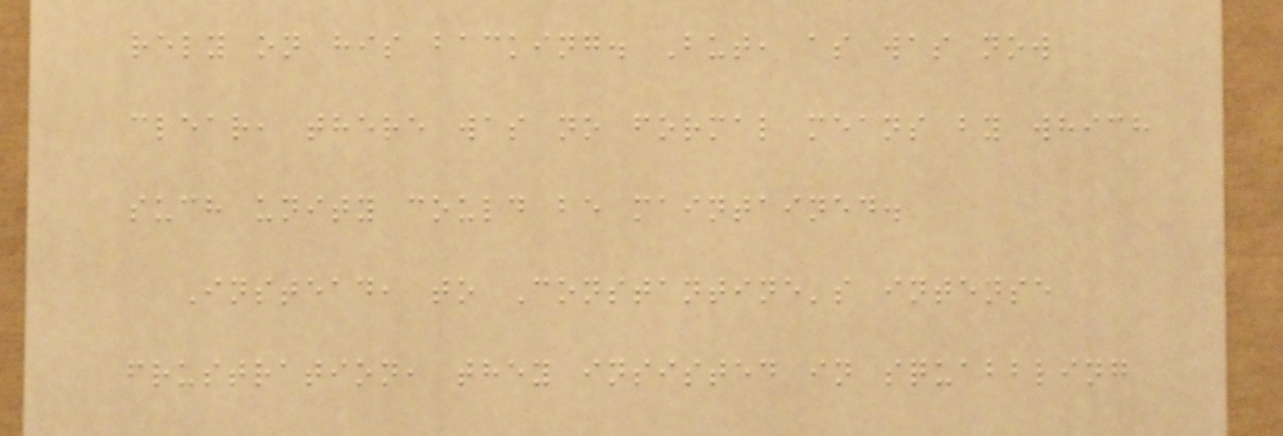rely on his backing. But, as was now
clear, there was no formal means by which
such unity could be maintained.
Instead, to Constantine's intense
frustration, they insisted in squabbling
